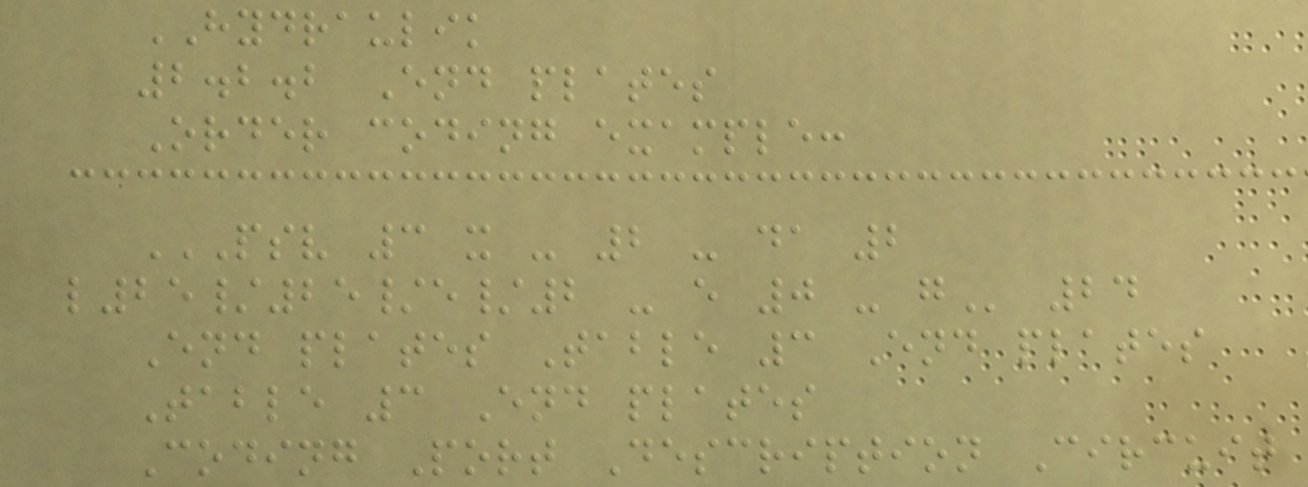HYDRAULIK
2.2.2 End plates
Order coding example:
PSV 3 X - 2 - DA 2
L25/25/E/2 - E 0 - G 24
End plates Table 3 End plates
Table 3 End plates
Coding Port Description Circuit
